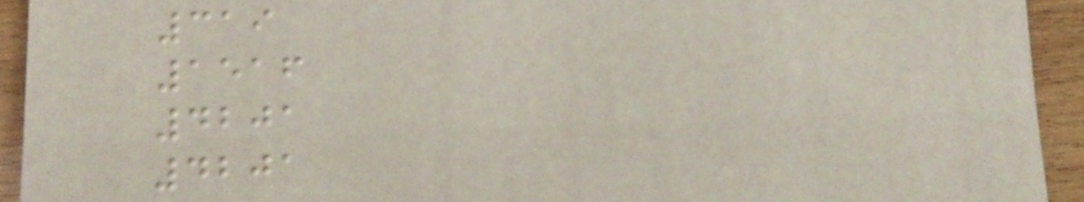319
1516
4201
4201
